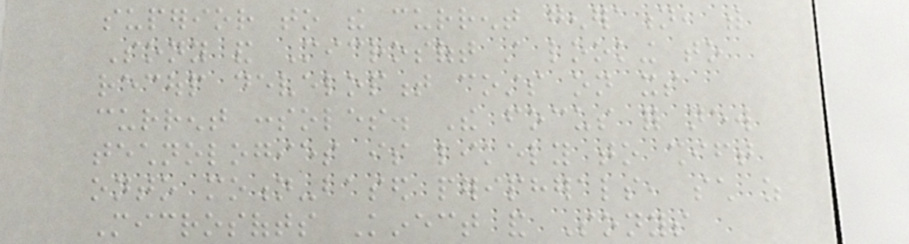superior to the current generation, with
Sony and Microsoft still looking to
recoup development costs on its
current consoles. The focus for new
technologies is likely to shift
onto motion-based peripherals, such as
Microsofts Kinect and Sonys
